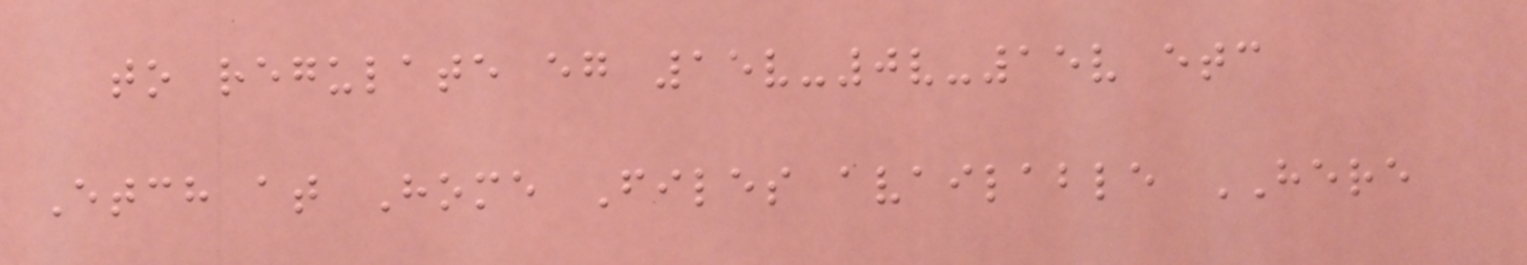to regulate eg 15v-0v-15v etc
Etch at Home Files available HERE
